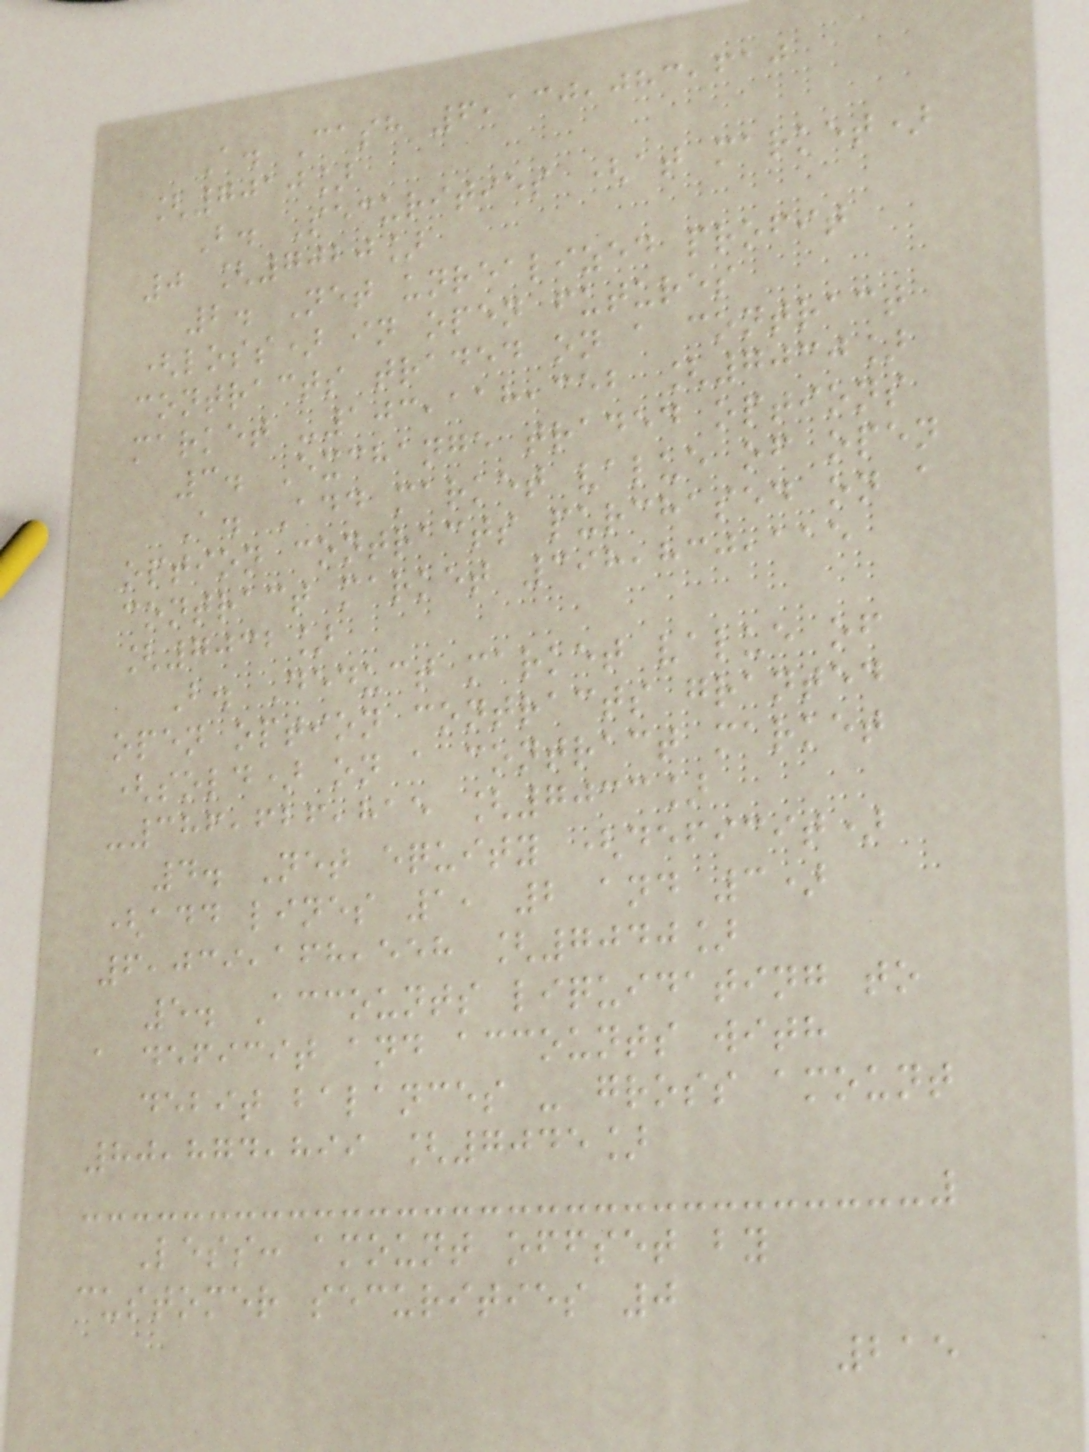A. Cash 6,130,083,610
[7010]
B. Securities (at market)
0 [7020]
2. Net unrealized profit
(loss) in open futures
contracts traded on a contract
market -103,118,352 [7030]
3. Exchange traded options
A. Add market value of open
option contracts purchased on a
contract market 398,830,115
[7032]
B. Deduct market value of
open option contracts granted
(sold) on a contract market
-386,626,815 [7033]
4. Net equity (deficit)
(add lines 1, 2 and 3)
6,039,168,558 [7040]
5. Accounts liquidating to
a deficit and accounts with
debit balances - gross amount
80,874,899 [7045]
Less: amount offset by
customer securities 0
215
